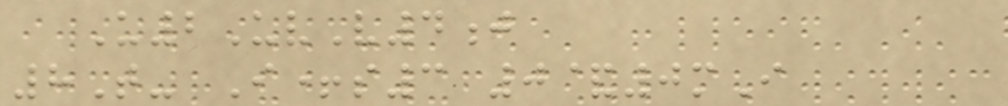U2UvV4j
8T- I+s3 0&0mI
